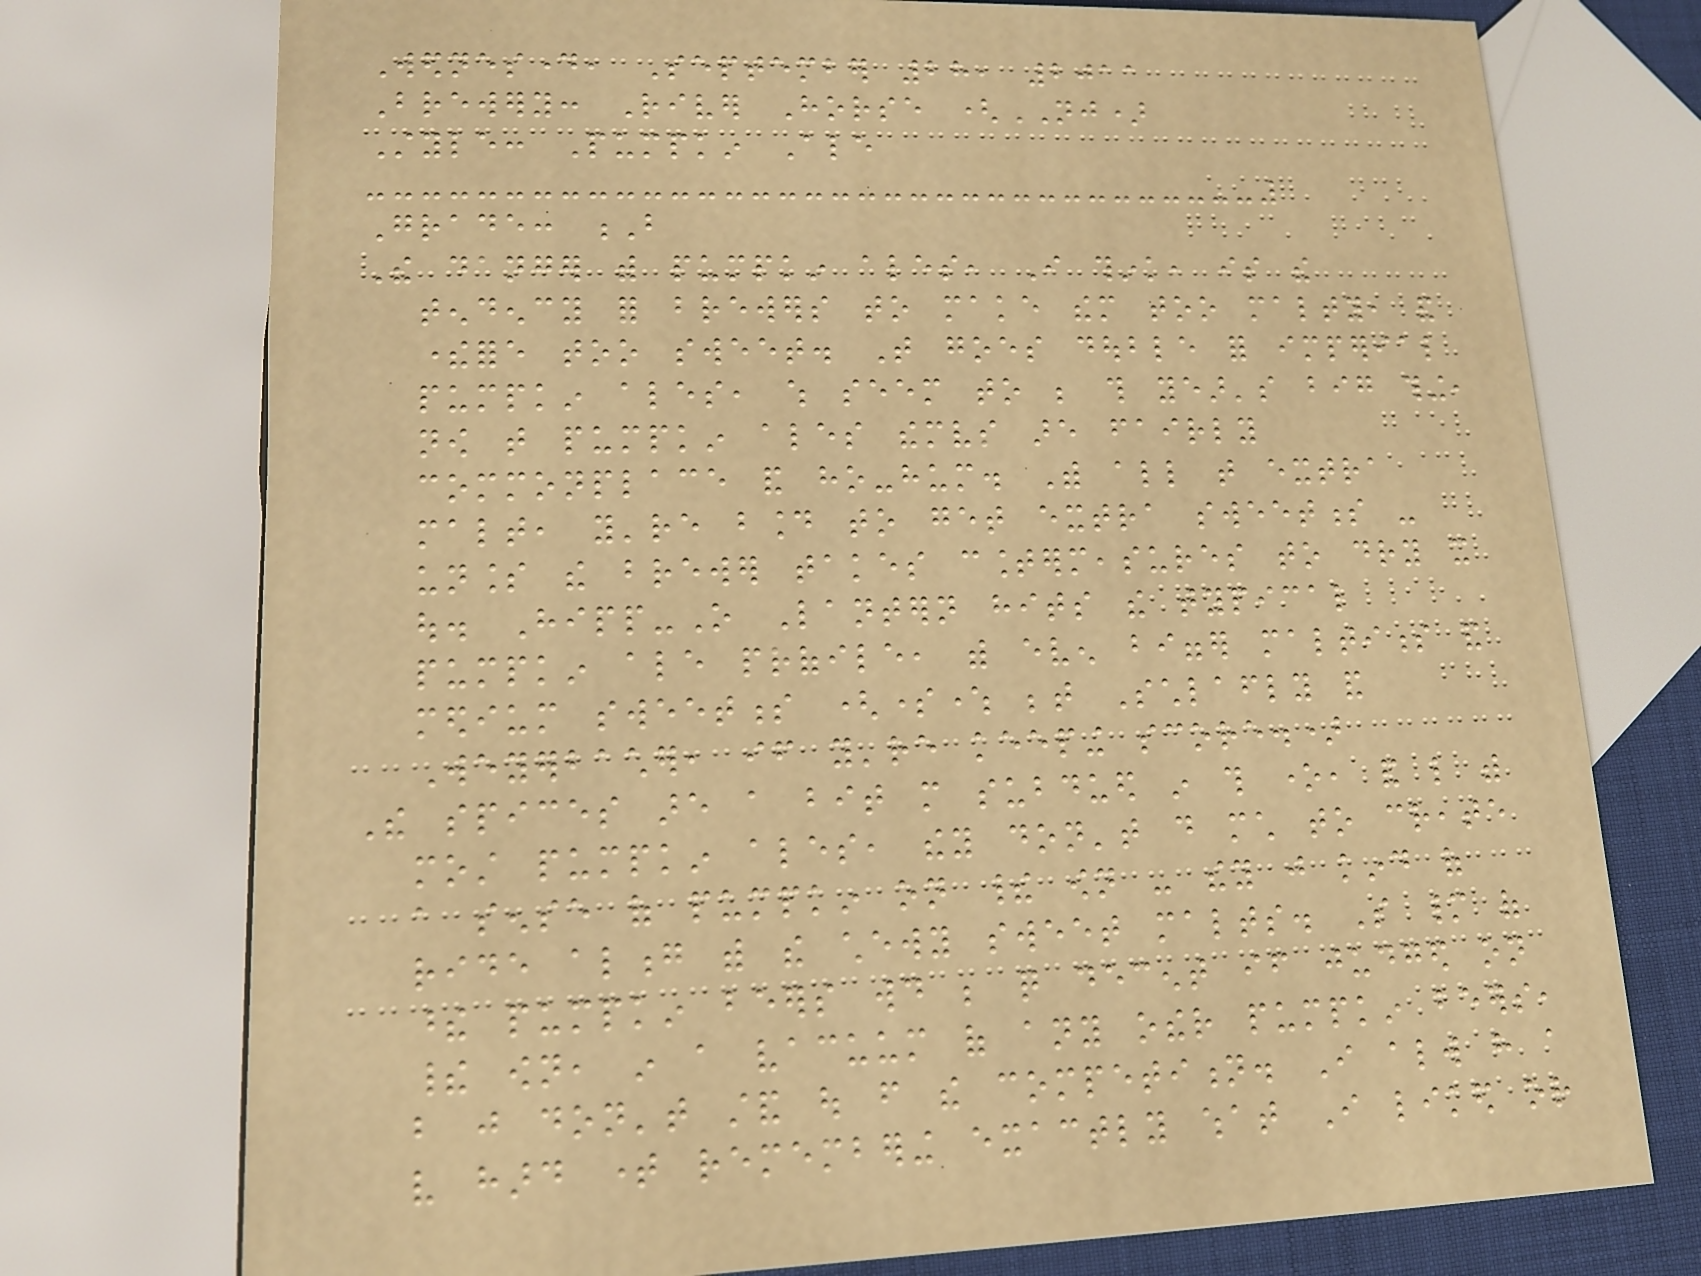Wednesday, September 28, 2011
Brewery: River Horse (NJ)
Style: Pumpkin Ale
Grade: B
The danger with pumpkin ales, I think, is the
tendency for brewers to make them too malty, and
therefore too sweet. That goes double for imperial
pumpkin ales, which seem to be this year's big thing,
now that pumpkin ales themselves are fairly
commonplace and ho-hum. With all that extra
malt, you're bound to get extra sweetness -
unless the brewer takes countermeasures to dry it
out. Hipp-O Lantern hits the typical
pumpkin ale profile, with even bigger maltiness and
medium sweetness (somewhere between Schlafly and
Weyerbacher, if you're keeping score.)
The spices are a bit more subdued in this one, and like with
most pumpkin ales, they don't do much to create
a sense of pumpkin on their own - they just kind of
ride along with the chewy sweet malts. So many of
these pumpkin beers would be quite decent if judged on
their own, in a vacuum of any other pumpkin beers,
but just don't stand out from the competition. I always have a
very hard time remembering exactly what I liked or
